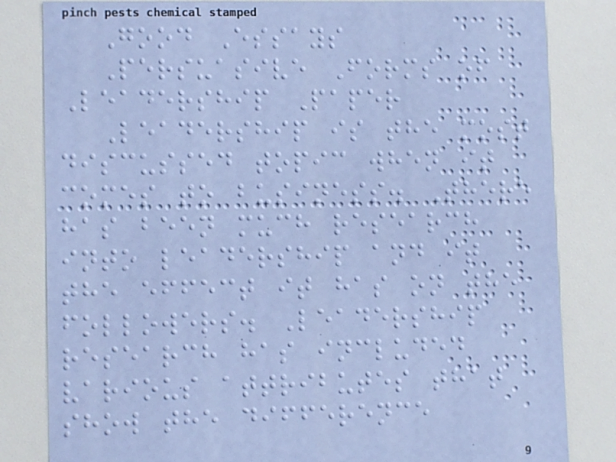Good Essays
Persuasive Forms of
Leadership Paper
Leadership is the most
discussed topic when it
comes to business. There
has been much research
into leadership and it
the effect it has on the
followers. Leadership
research has included
various attributes that
show the difference
